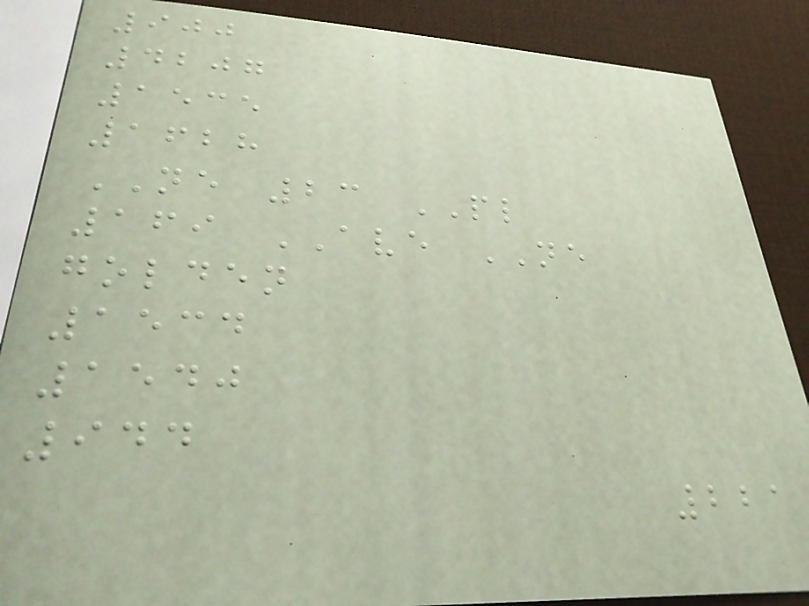900
4207
1535
1628
NE 23 PL
169 AVE NE
golden
1534
1540
944
221
